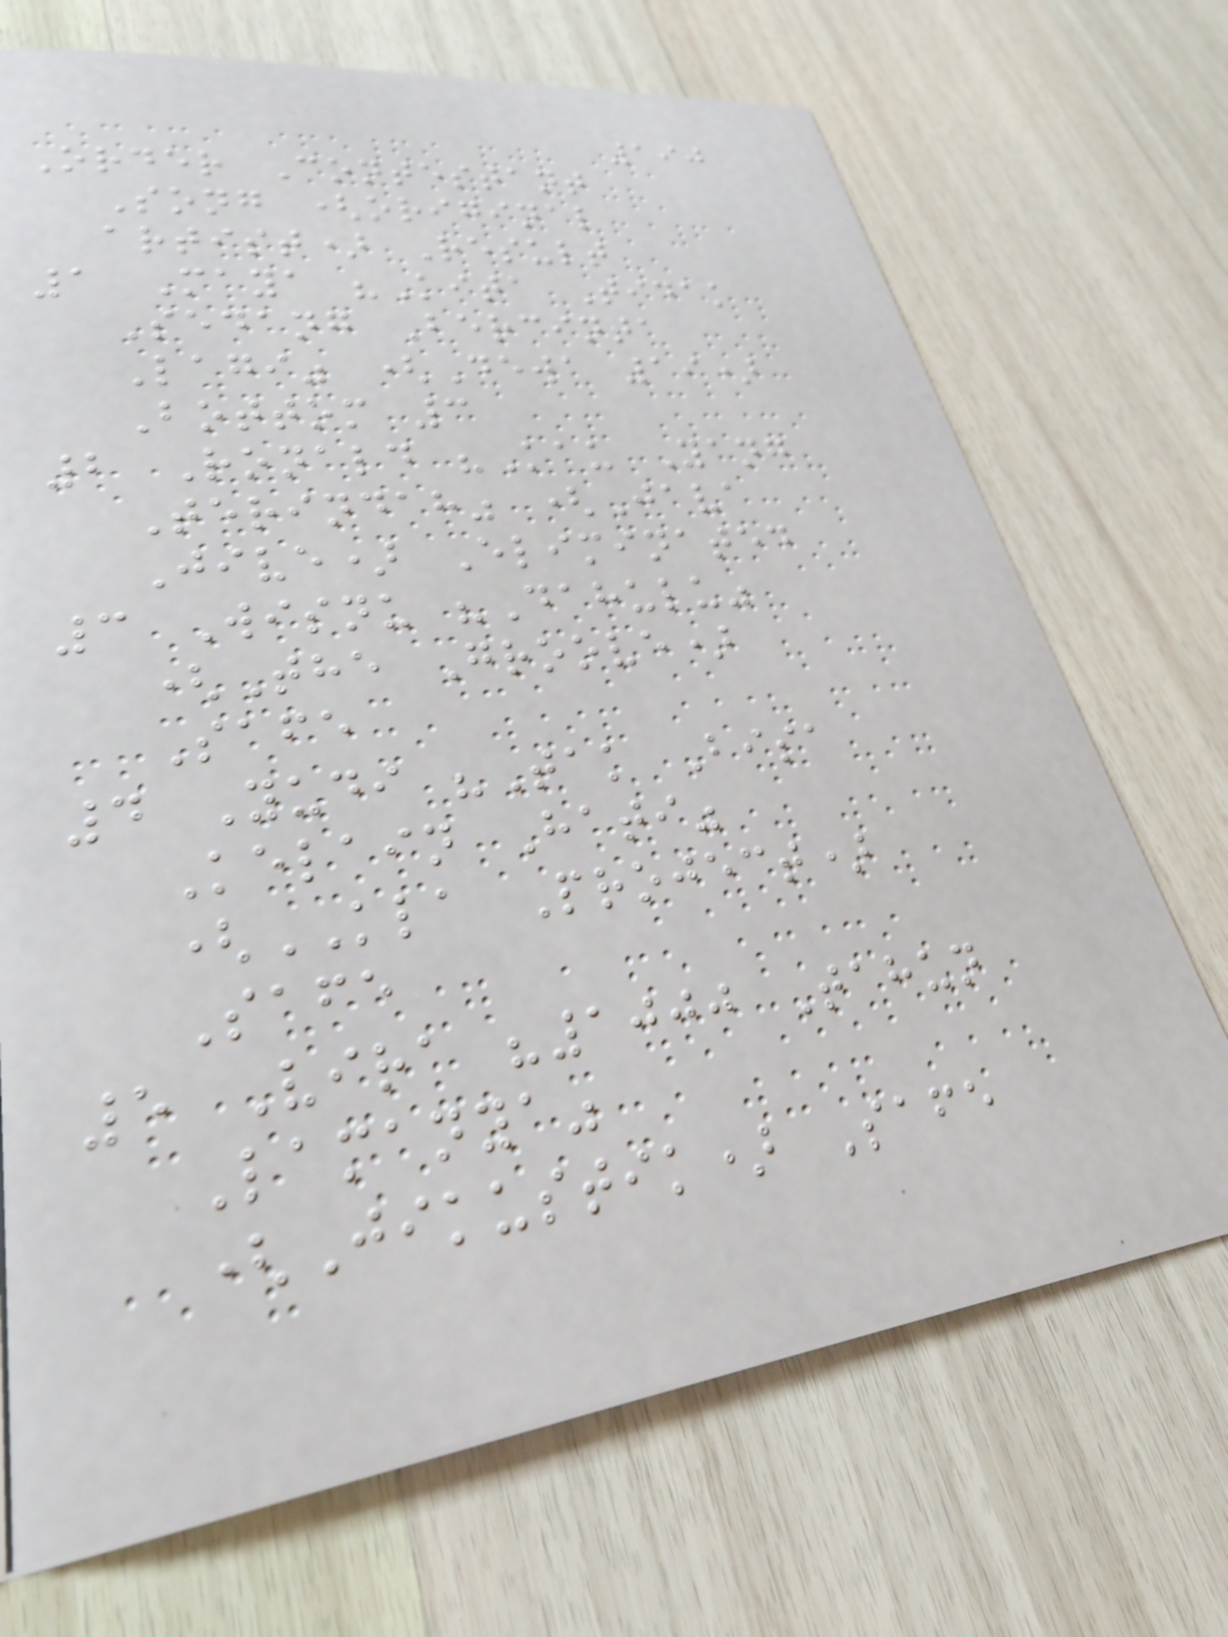190
Order Contestant
Song (original
artist) Result
1 Maya "Kita Tidak
Sedang Bercinta
Lagi" (Dewa 19)
Bottom 3
2 Ronald "Kau Yang
Terindah" (Java
Jive) Eliminated
3 Wisnu "Dahulu"
(The Groove)
Safe
4 Yudi "Tak Bisa
Kelain Hati"
(KLA Project)
Safe
5 Vira "1000 Tahun
Lamanya"
(Jikustik) Safe
